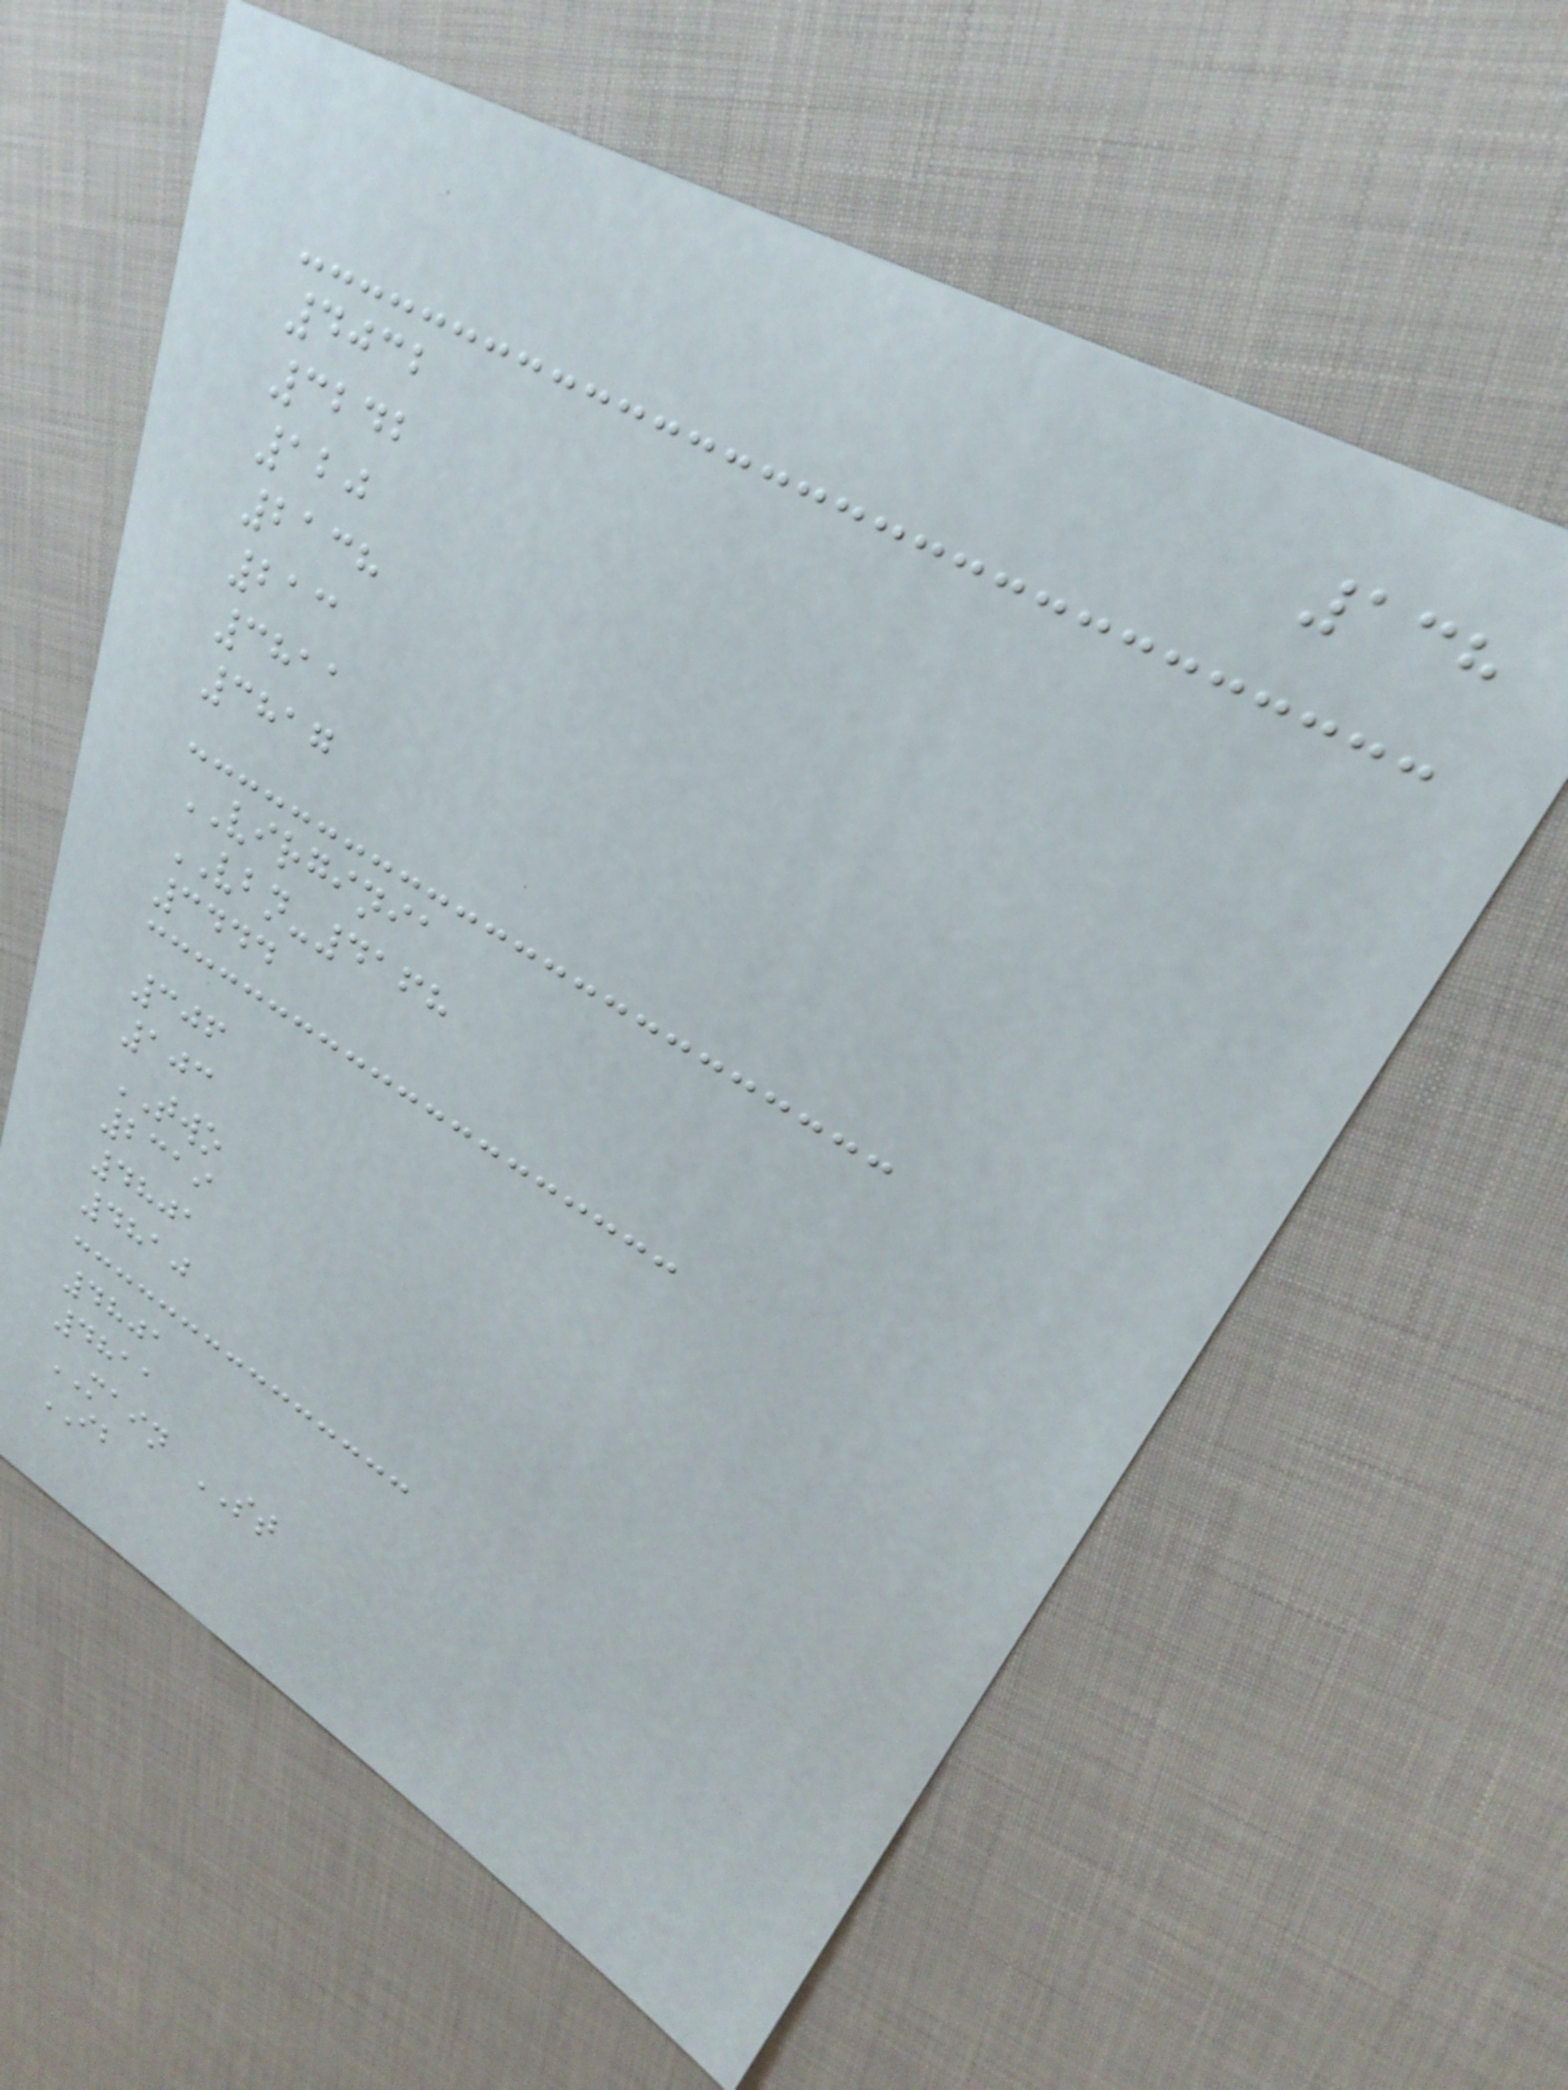138
4032
3242
120
2138
213
3811
3817
VIRGINIA
VBN-4168
3444
306
103
TWO
2319
4801
4810
4801
4811
MAIN ST
IB
